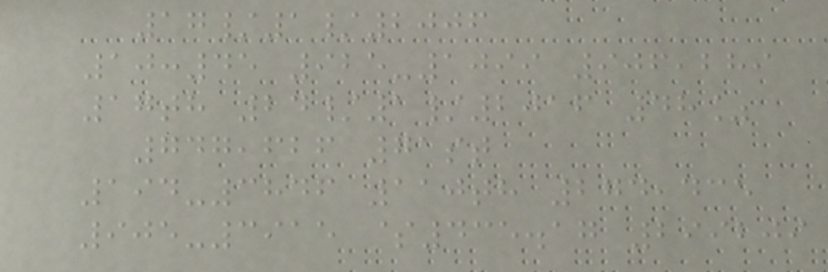17/1/2006
10:45 925-1099 906,289
17th 24/1/2016 48%
747,626 71st
194-3846 110th 274,435
905-3915 $435.17 299209
